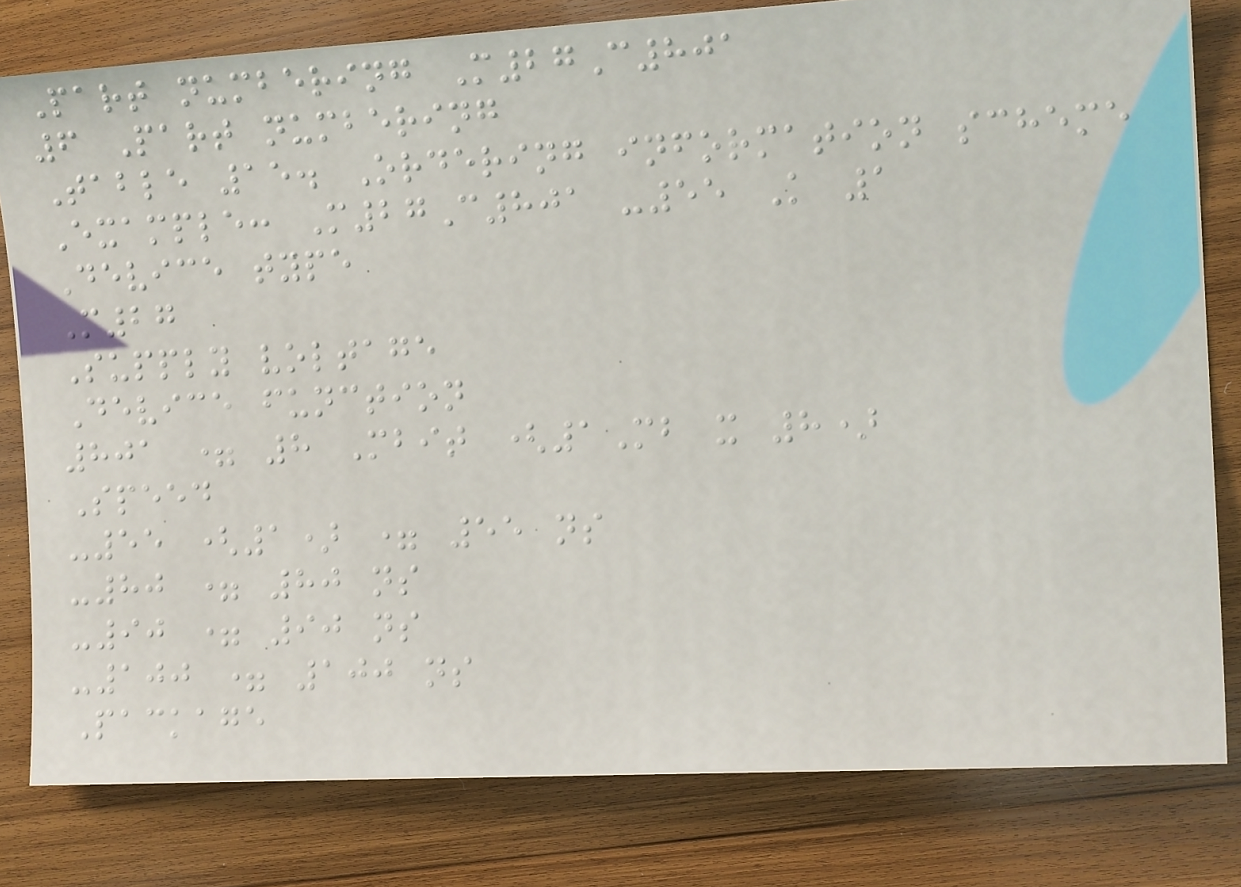Part numbering M27C801
6 Part numbering
Table 15. Ordering information scheme
Example: M27C801 -55 K 1
Device type
M27
Supply voltage
Device function
801 = 8 Mbit (1Mb x 8)
Speed
-55 (1) = 55 ns
-80 = 80 ns
-90 = 90 ns
-100 = 100 ns
Package
